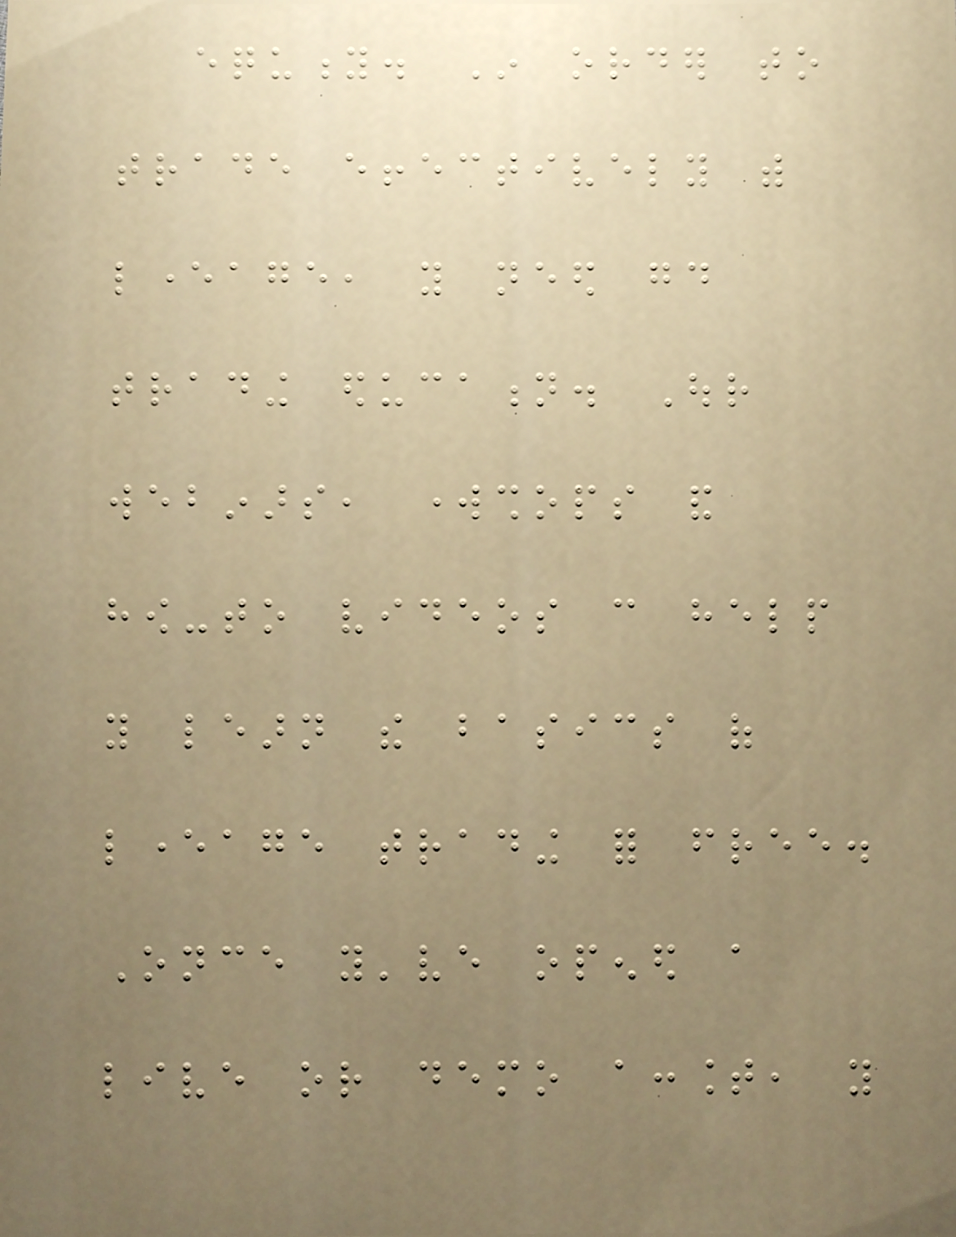equity. In order to
trade effectively with
leverage, you need good
trading education. Our
webinars, workshops and
how-to videos can help
you learn the basics of
leverage trading for free.
Once you've opened a
live or demo account, you
